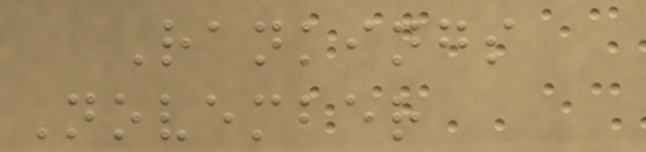Rankings
November
